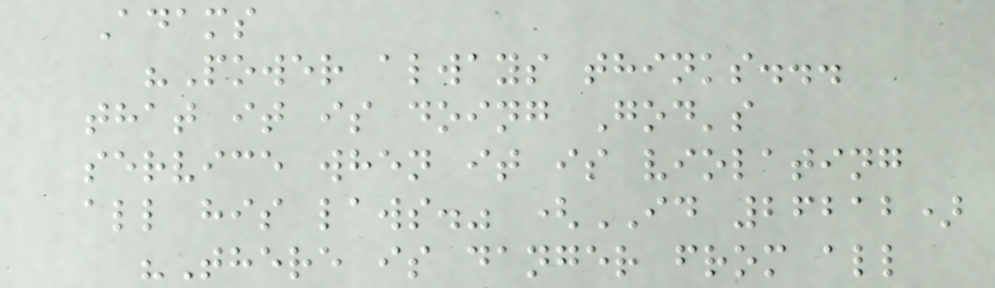Adams
"Power always thinks...
that it is doing God's
service when it is violating
all his laws." (ID 26212)
"There is danger from all
